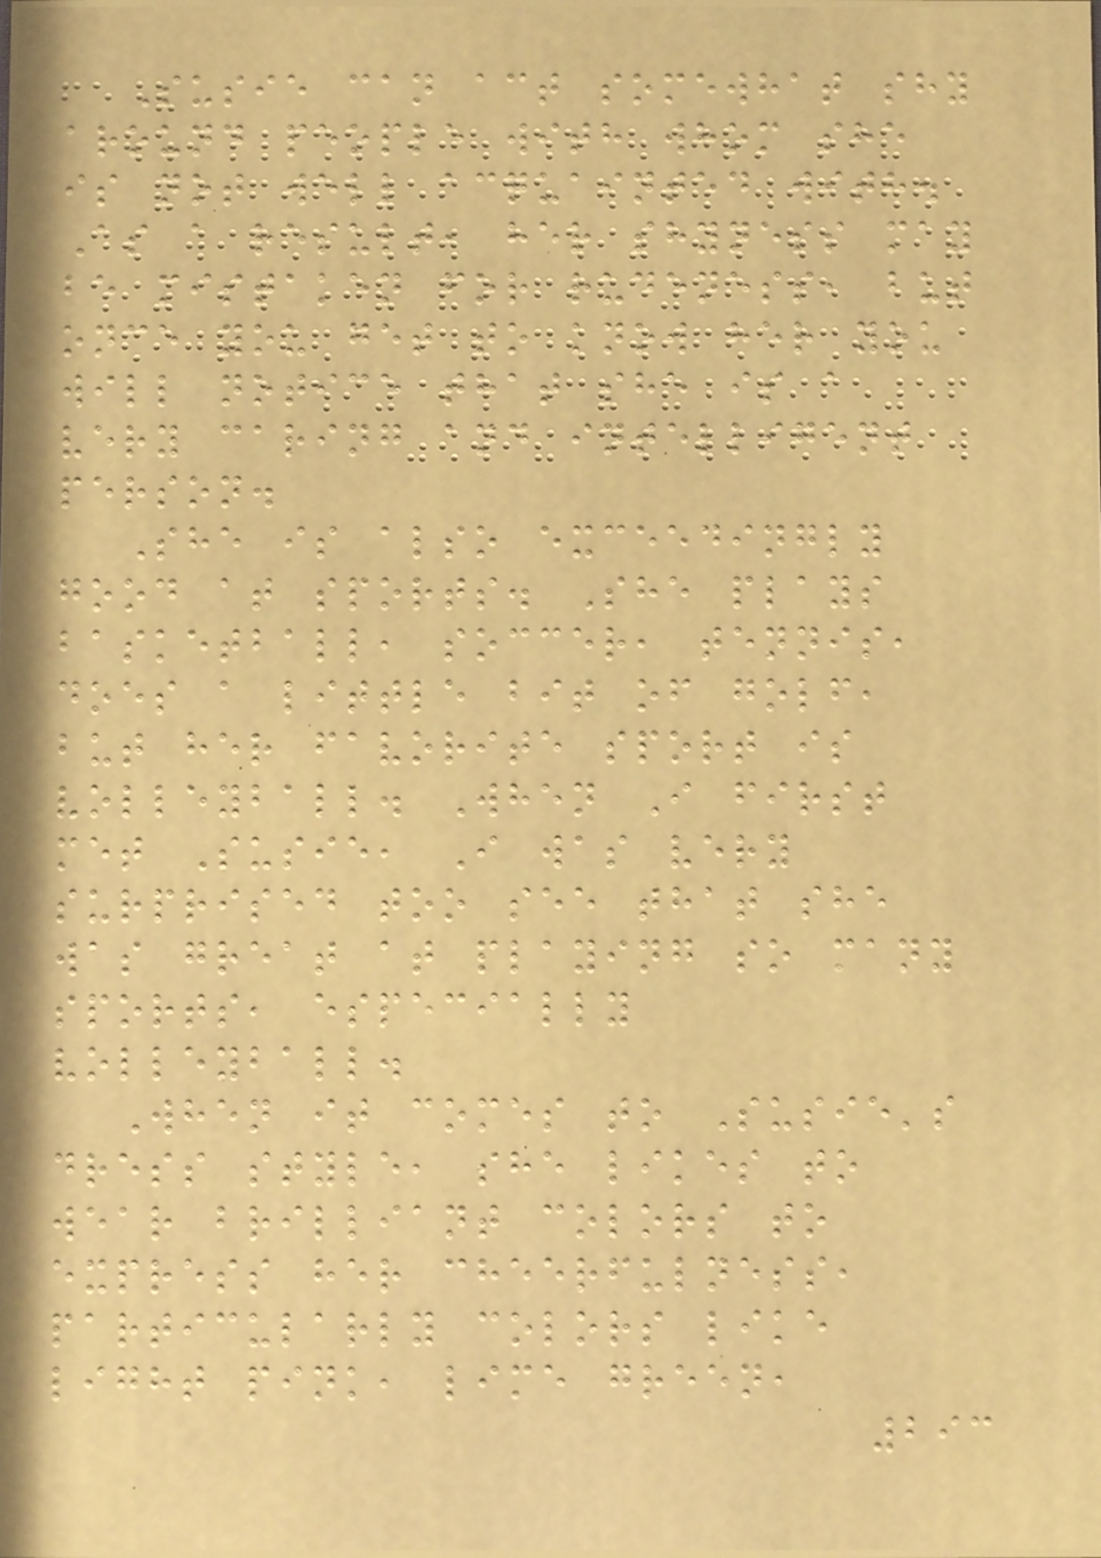Susie can act somewhat shy
around people with whom she
is not well acquainted with.
As a result, her shyness may
be mistaken for rudeness, but
once you get to know her you
will notice that she is a
very caring and intelligent
person.
She is also exceedingly
good at sports. She plays
basketball, soccer, tennis,
does a little bit of golf,
but her favorite sport is
volleyball. When I first
met Susie, I was very
surprised too see that she
was great at playing so many
sports, especially
volleyball.
When it comes to Susie's
dress style, she likes to
wear brilliant colors to
express her cheerfulness,
particularly colors like
light pink, lime green,
293
